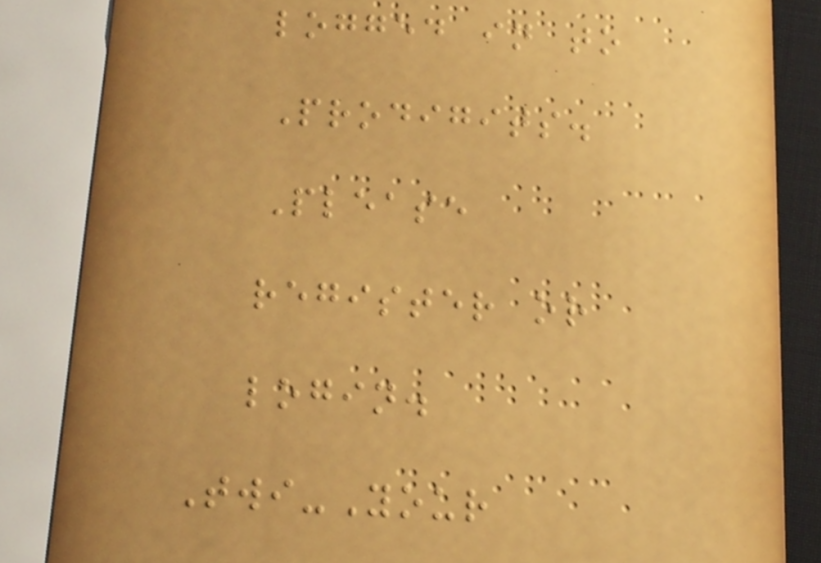logged in to
Prodigits.
Please
register or
login.
Twi-Your
